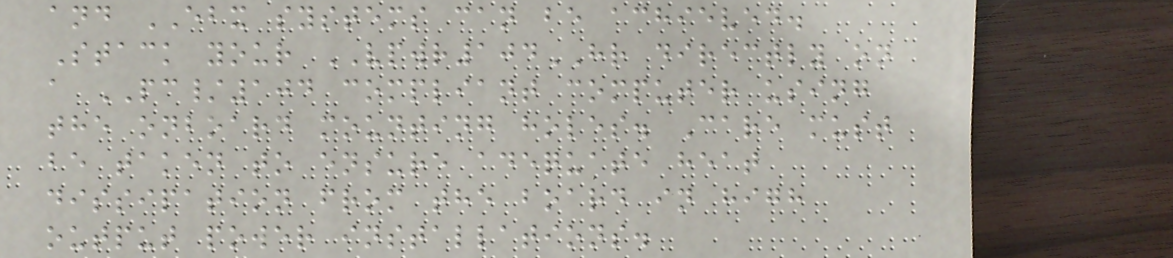and EBX systems can be achieved.
Stack your VPWR104HR directly on
a PC/104 compliant computer using
the onboard mounting holes. Care must
be taken to ensure adequate heat
dissipation from the board in high
output power installations.
